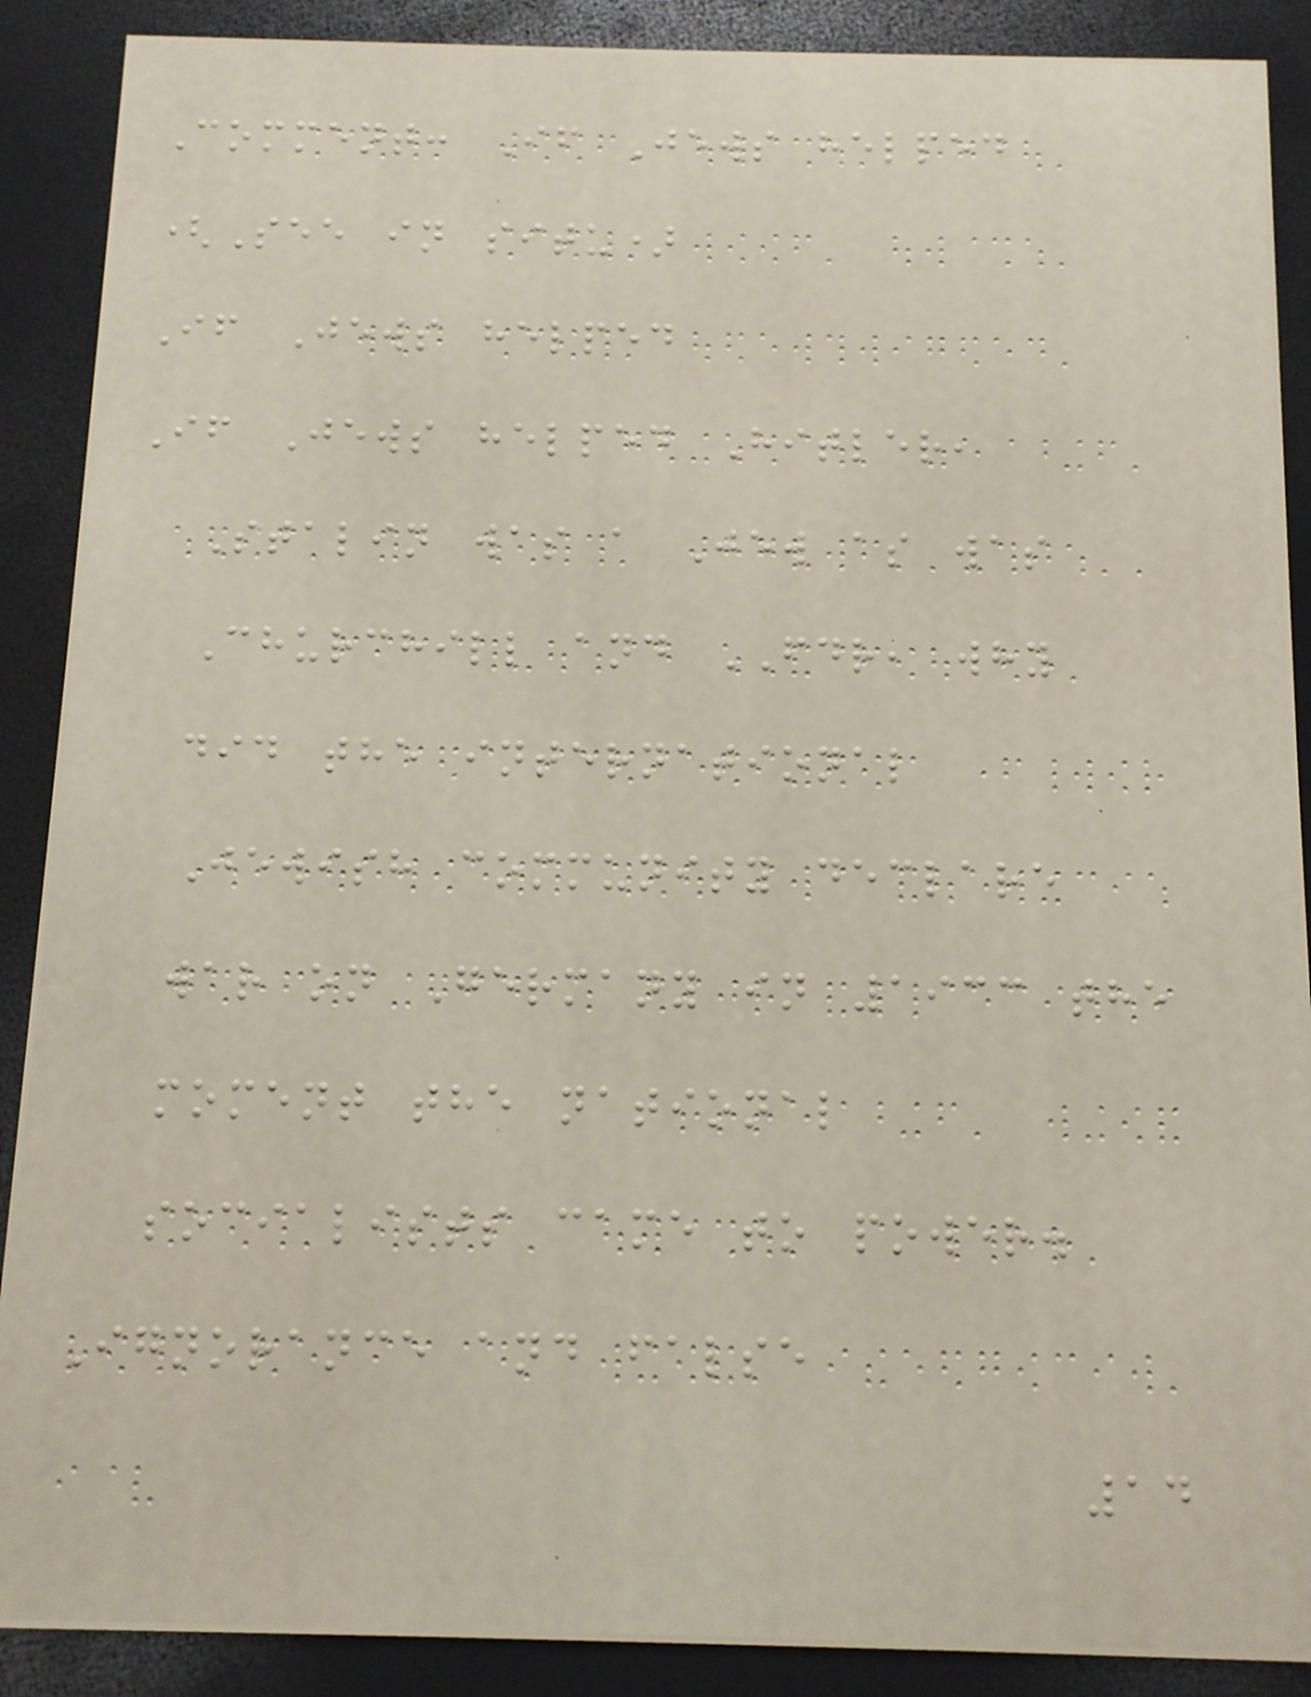Comment: If Jews helped
(See in situ)
If Jews helped
If Jews helped Hitler,
Stalin was a Jew as was
Churchill and FDR, why
did the international
Jewish community declare
war on Germany in 1933 the
moment the national
socialists came to power.
Ignorance and false
14
